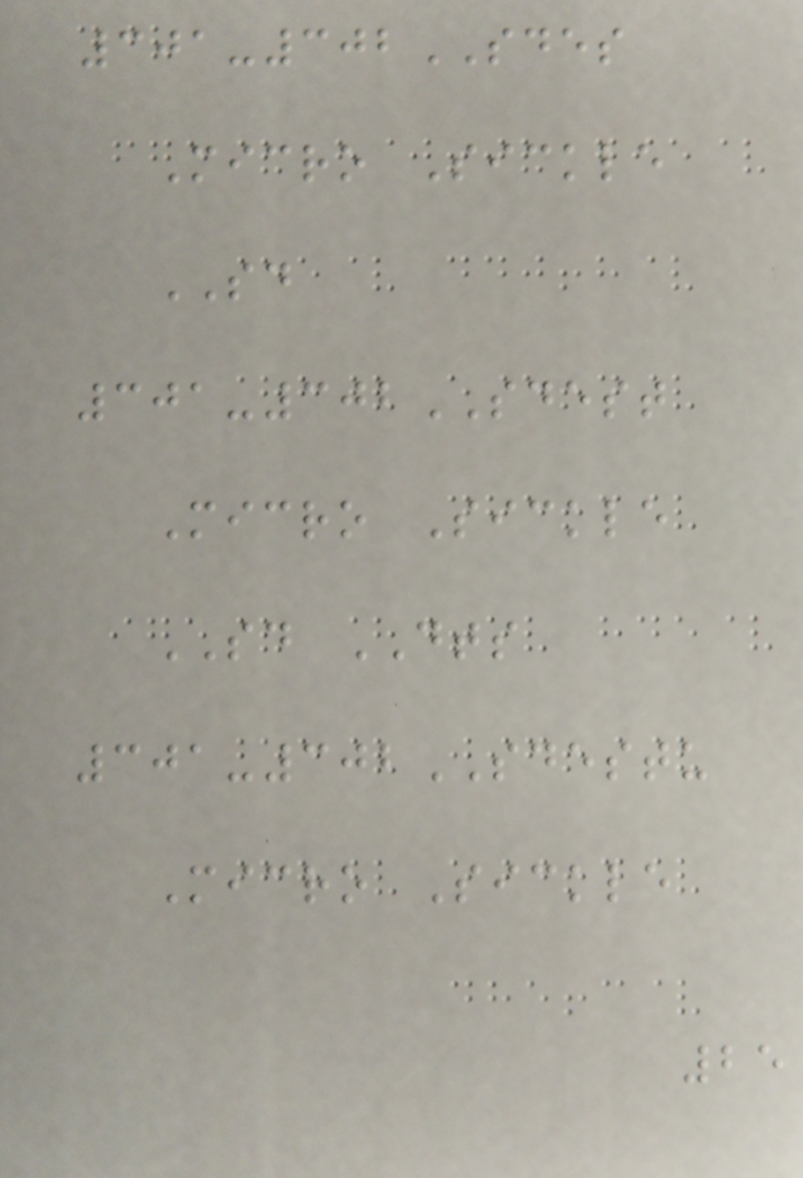301-302SDES
Micro Sickle
SD
301-302SDEST
Micro Sickle
SD DTS
301-302SDESTU
Micro Sickle
25
